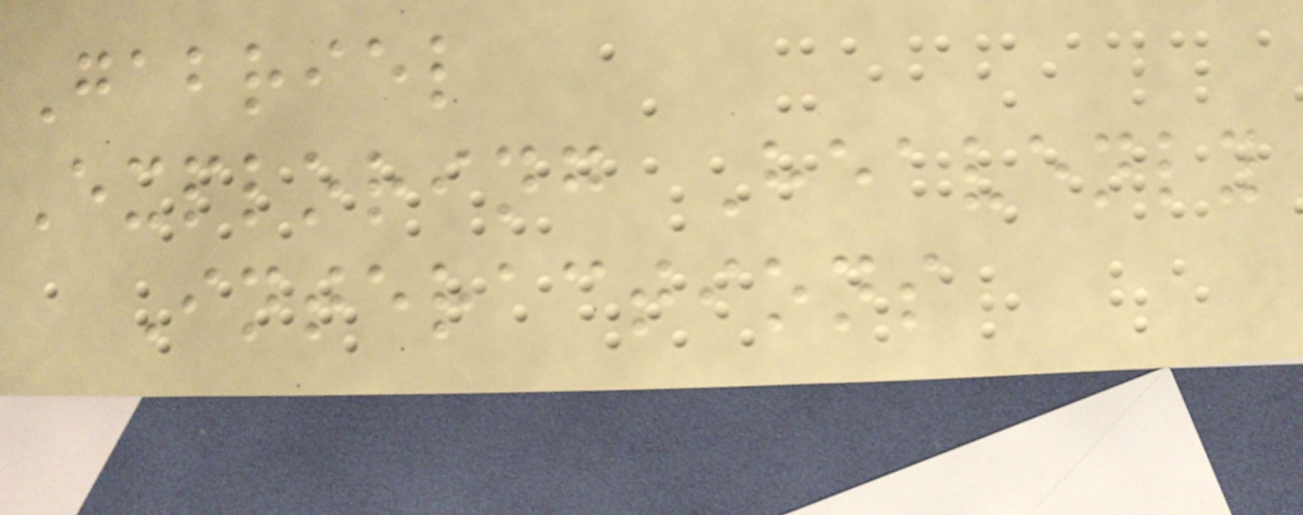Gabriel
Exploring Heavenly
Interactions
